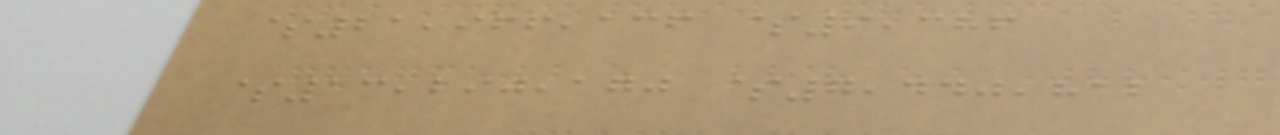$21,966,136 $9,386
$13,290,170 $7,440,812
